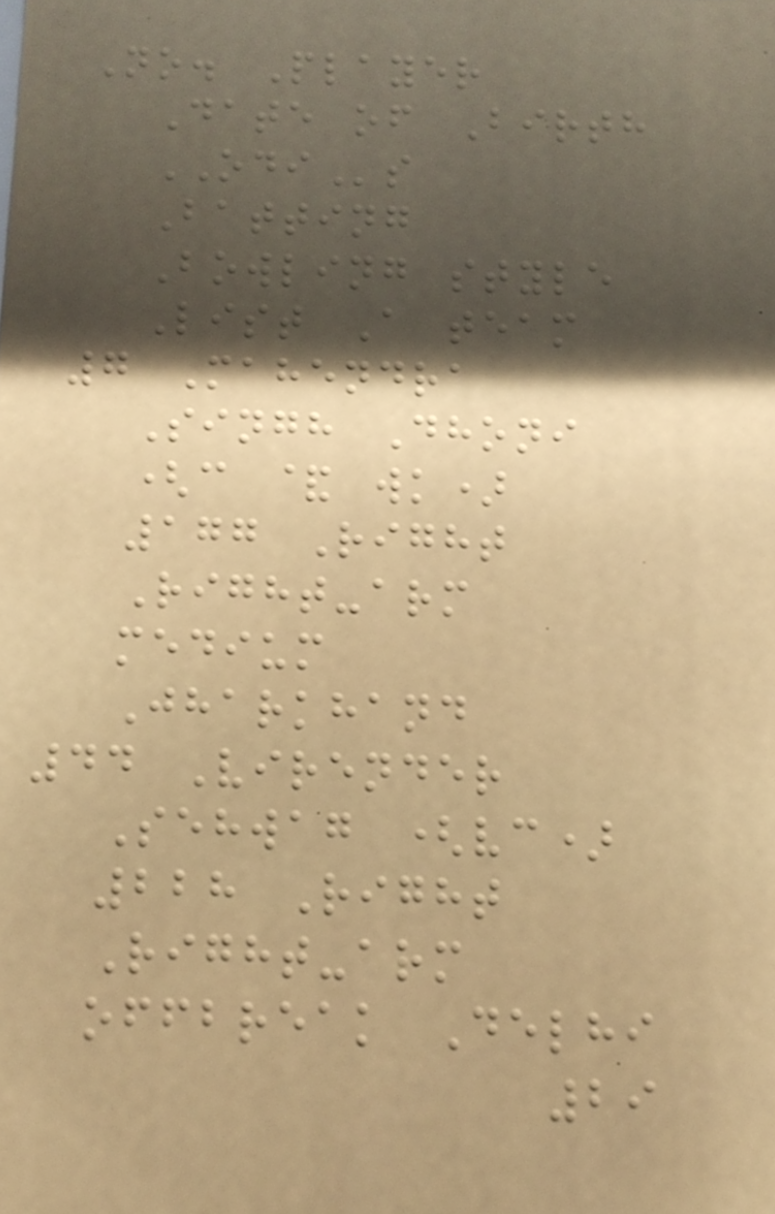No. Player
Date of Birth
ODIs
Batting
Bowling style
List A team
7 Mahendra
Singh Dhoni
(c & wk)
177 Right
Right-arm
medium
Jharkhand
44 Virender
Sehwag (vc)
228 Right
Right-arm
offbreak Delhi
29
